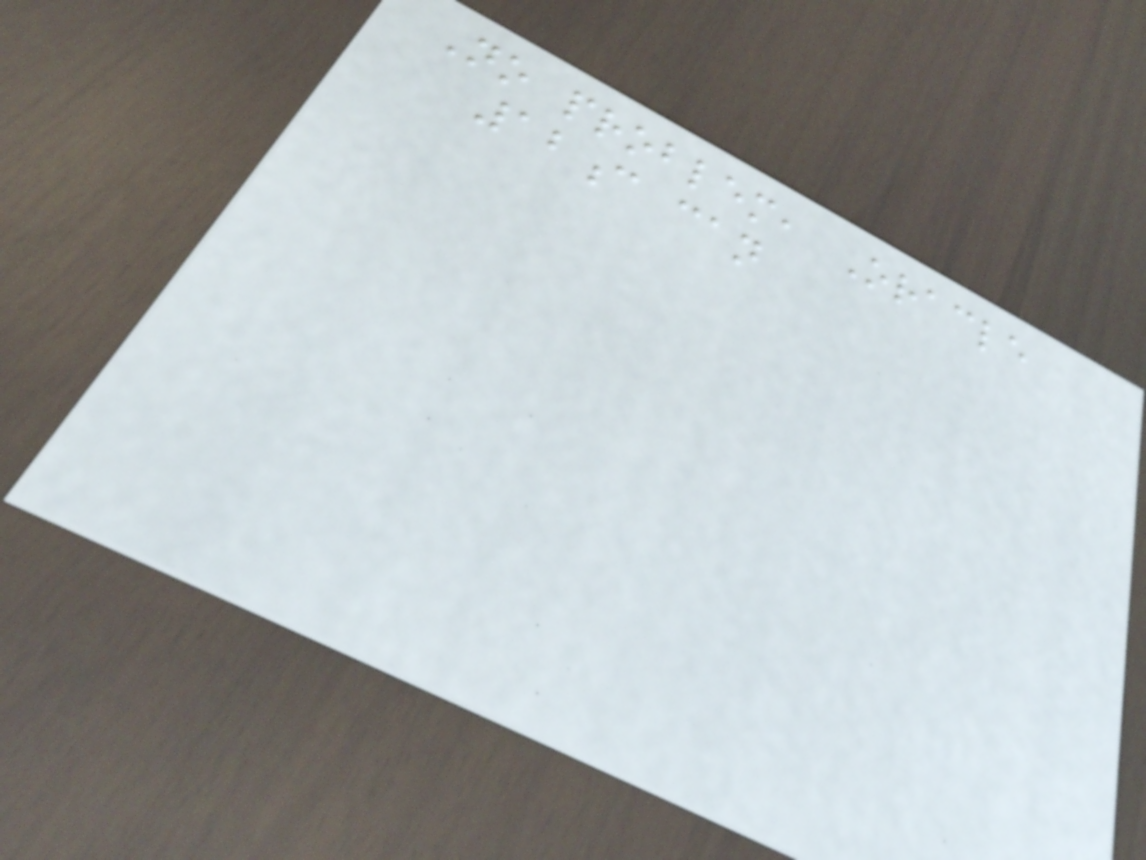No problem, Oracle
12c can
